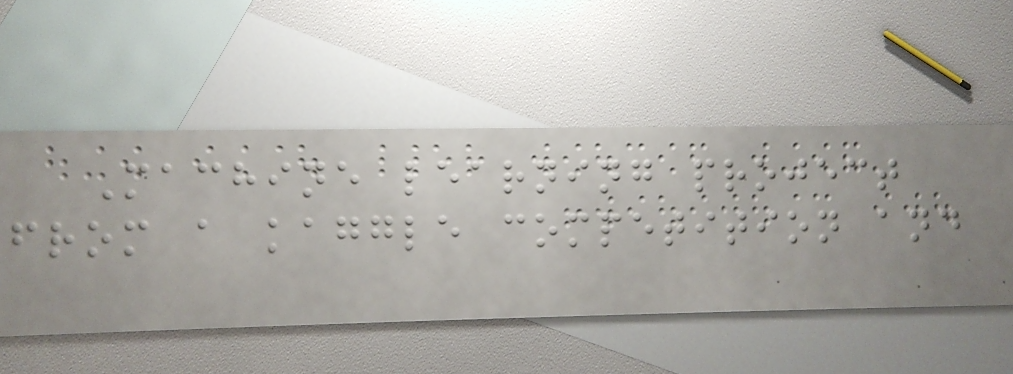Machine learning project
from a kaggle competition and
